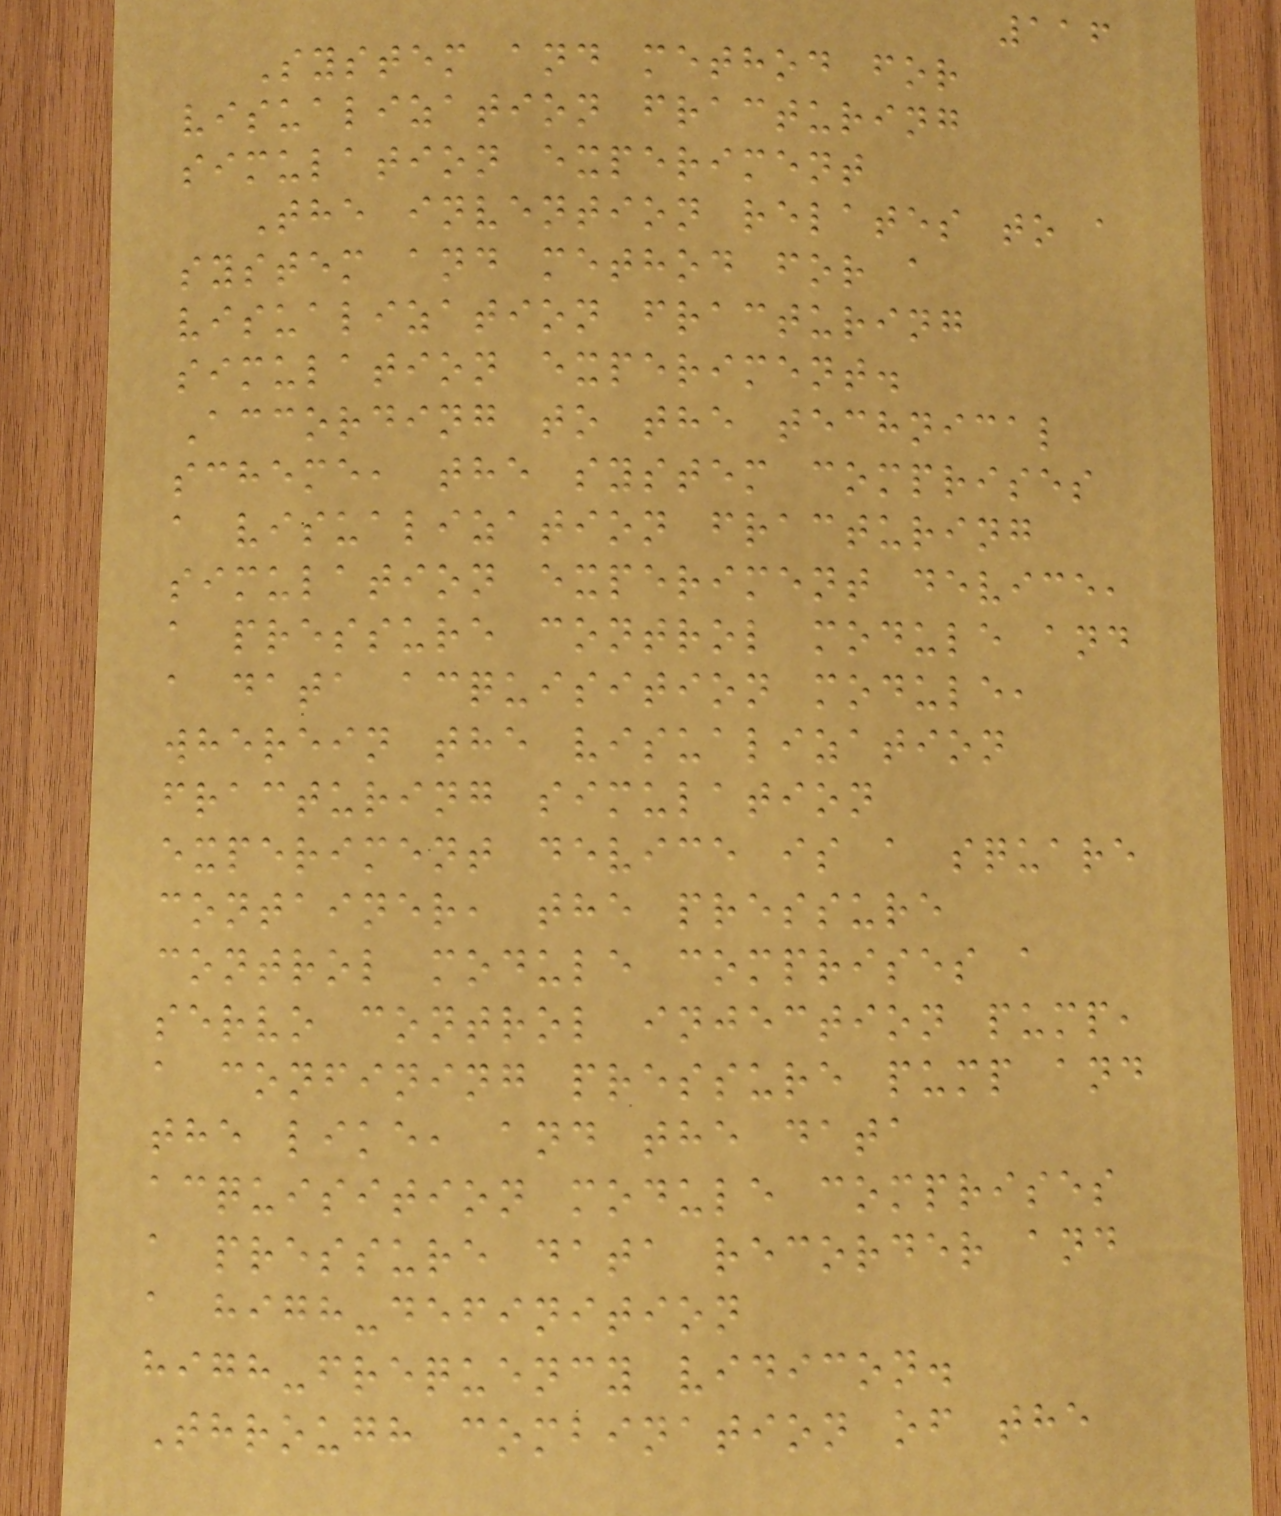116
System and method for
visualization fracturing
simulation experiment
The invention relates to a
system and method for a
visualization fracturing
simulation experiment.
According to the technical
scheme, the system comprises
a visualization fracturing
simulation experiment device,
a pressure control module and
a data acquisition module,
wherein the visualization
fracturing simulation
experiment device is a square
container, the pressure
control module comprises a
servo control injection pump,
a confining pressure pump and
the like, and the data
acquisition module comprises
a pressure data recorder and
a high-definition
high-frequency vidicon.
Through combination of the
